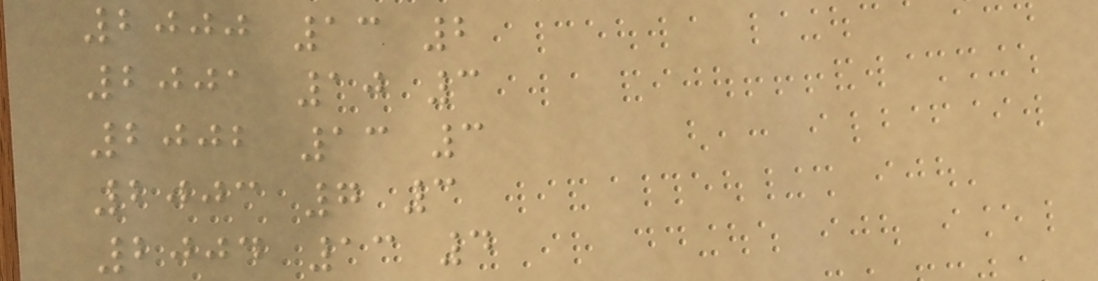2000 13 2
2001 10 3
2002 13 3
2003 7 3
2004 13 4
